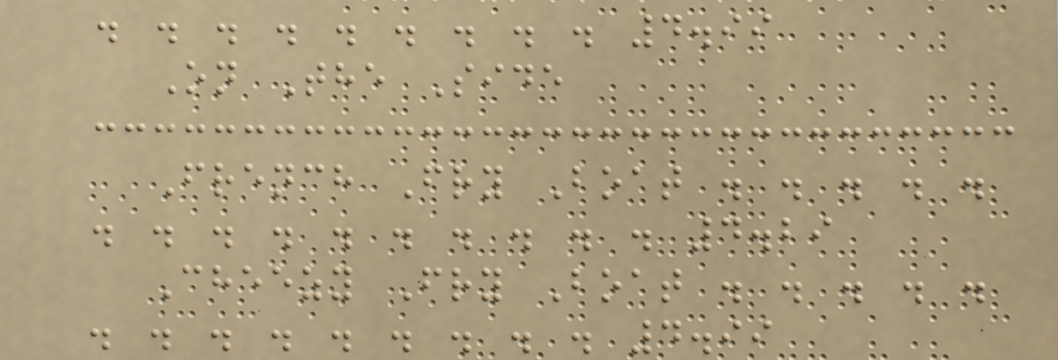. . . . . . . . . 4.99
On The Side
French Fry Boat . . . . .
. . . . . . . . . . 4.29
Cheezy Fry Boat . . . . .
. . . . . . . . . 4.99
